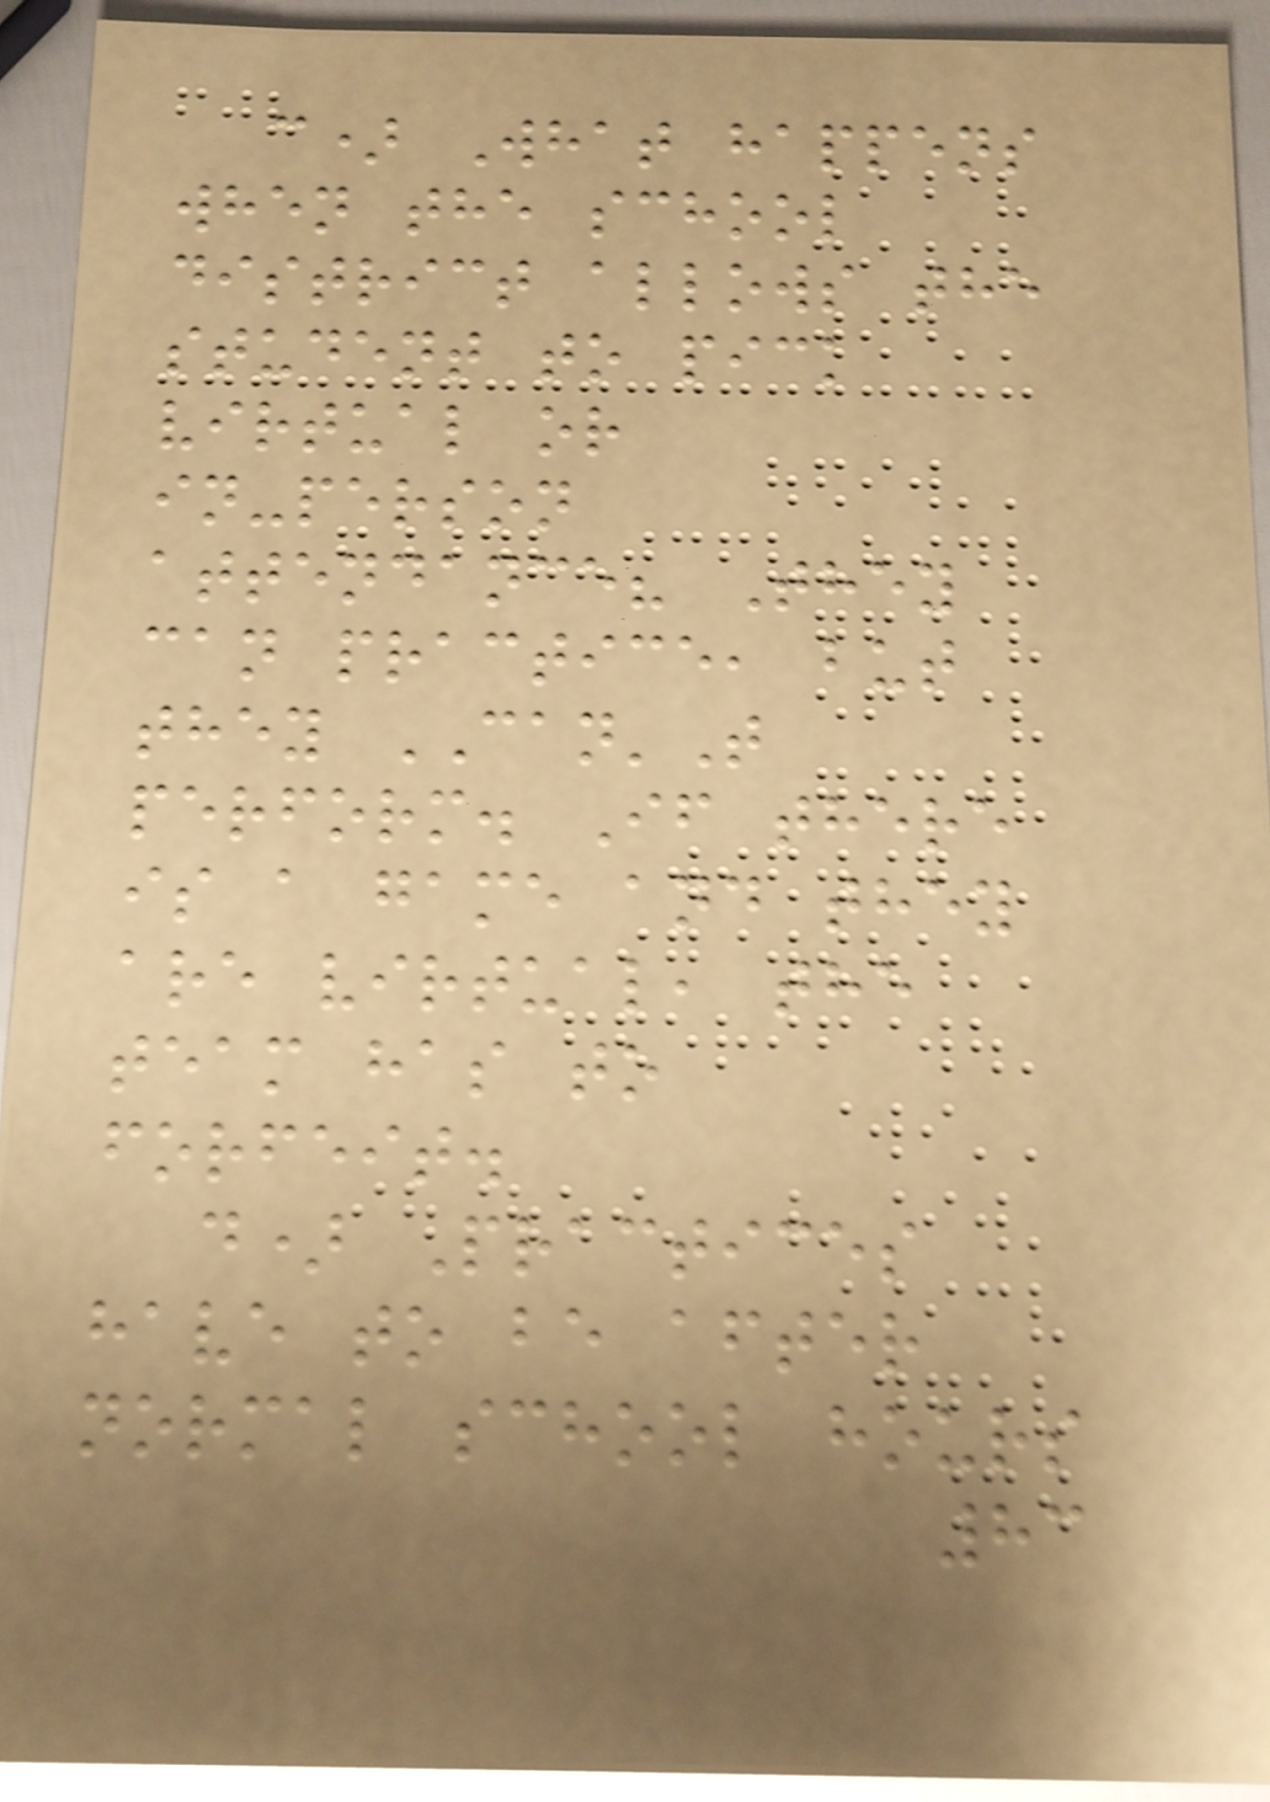c) What happens
when the school
district allows the
student to pick
virtual or
in-person
attendance? They
can practice, but
they CAN'T
perform. If there
is a game and they
are virtual, the
team has to
forfeit.
d) Practices
have to be after
normal school hours
83
